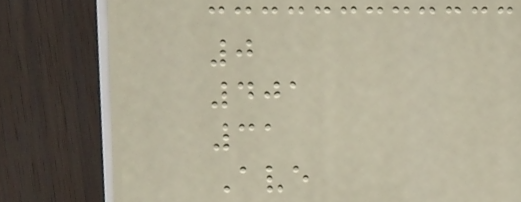0
401
31
Ave
